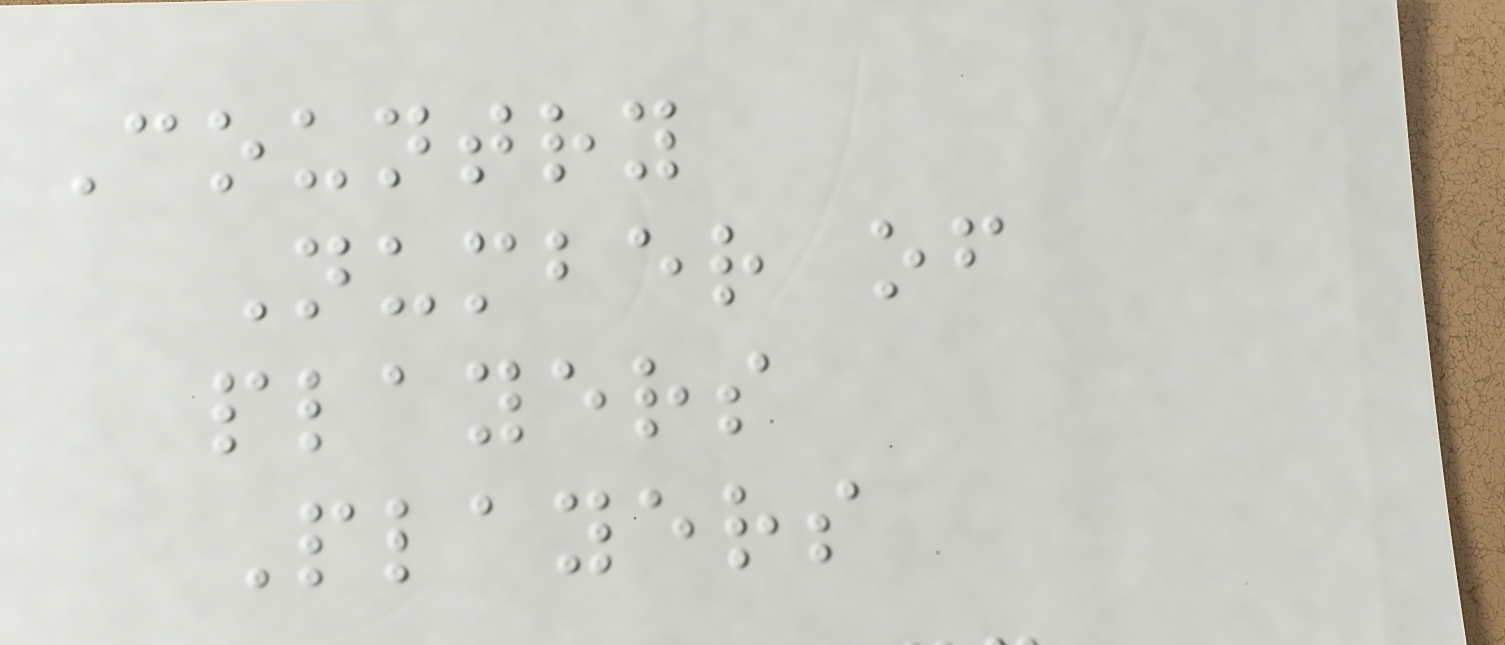Country
Number of
players
Players
